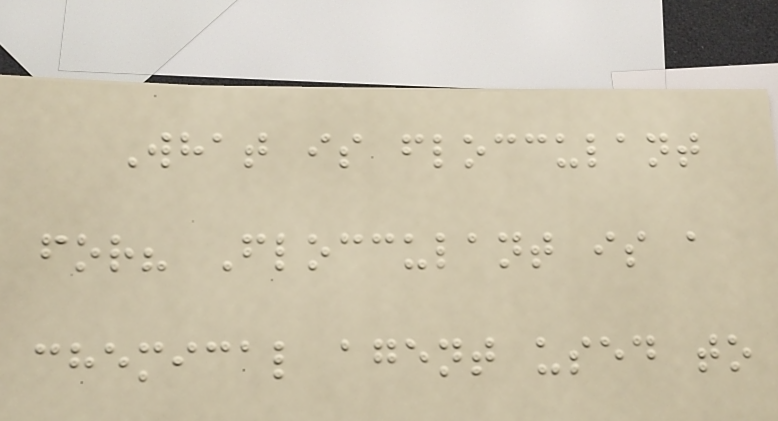What is flocculant
for? Flocculant is a
chemical agent used to
